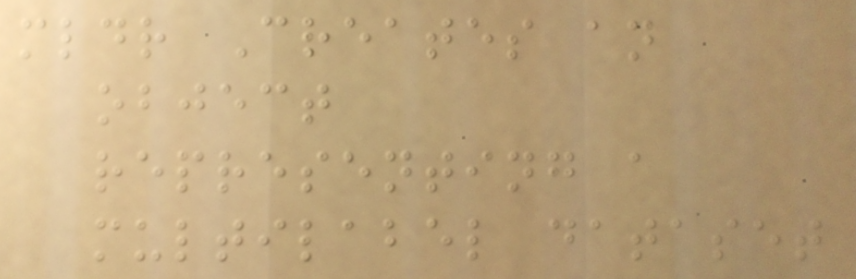mldr Creates an
object
representing a
multilabel dataset
